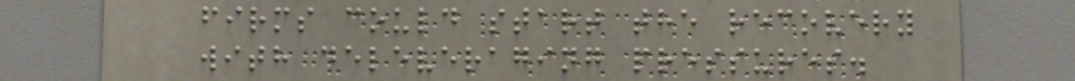firms could start the recovery
with deleveraging pressures.
